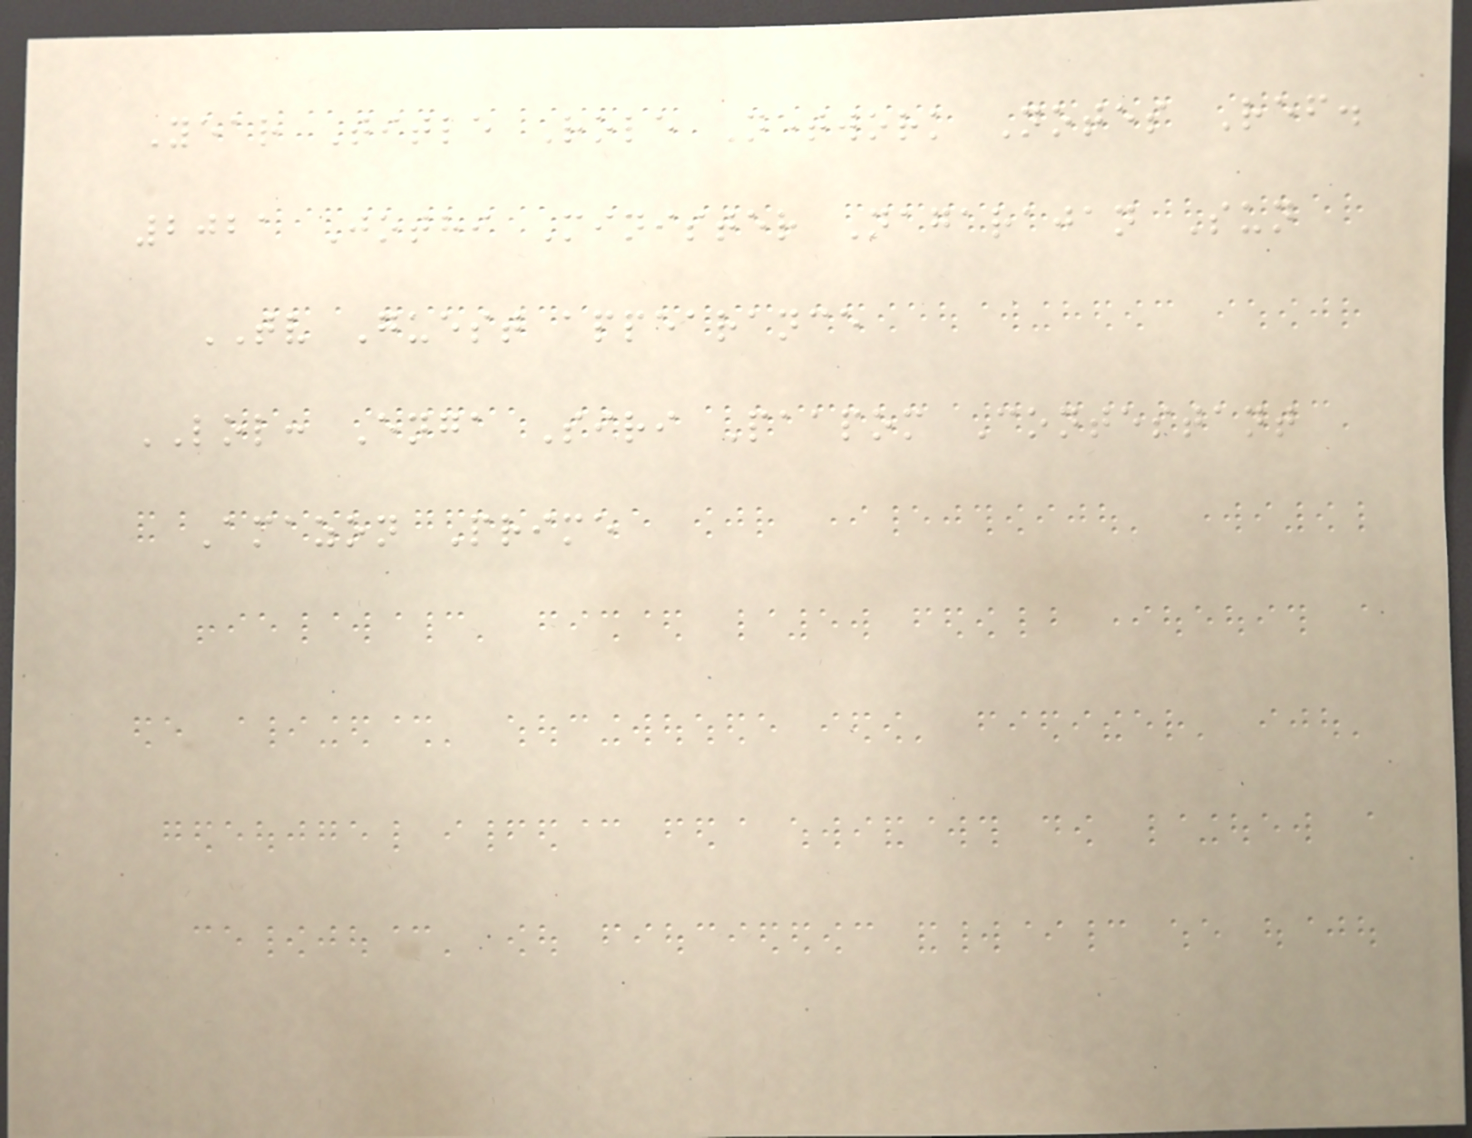Year Title Role Network Notes Ref.
2021 Jothi Minister Nagarajan Sun
TV Guest appearance
LOL: Enga Siri Paapom Contestant
Amazon Prime
